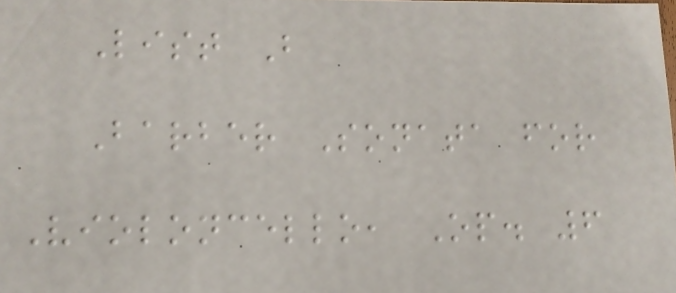List B
Barber Sonata for
Violoncello, Op. 6
